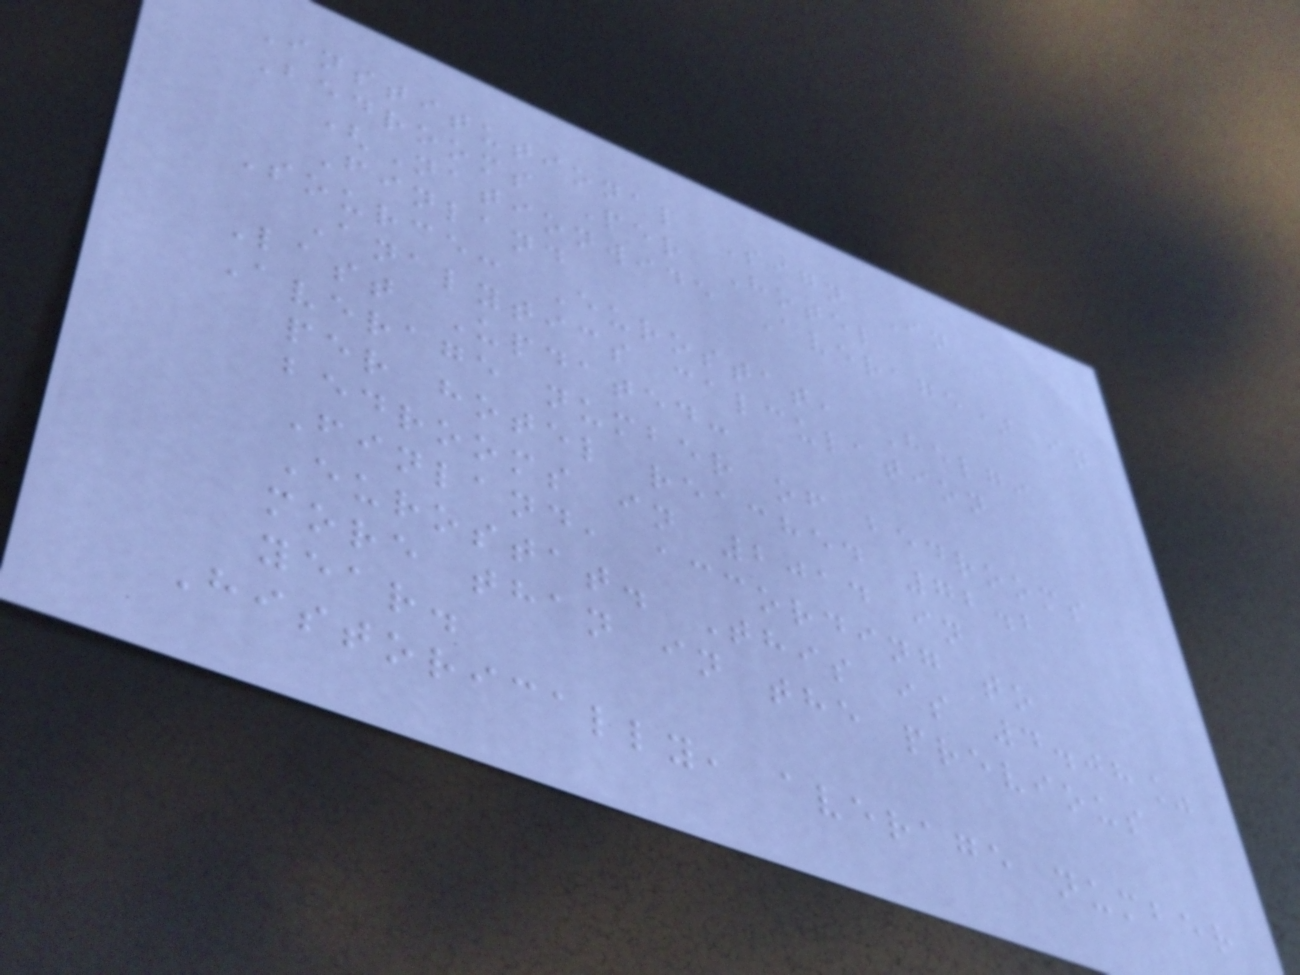Institutional Sign In
Bedrooms Per Hotel
(Nationwide Average) in
Finland
Source: Eurostat, Helgi
Analytics calculation
Last Updated:
Average number of bedrooms
per hotel reached 72.2
bedrooms in 2014 in
Finland, according to
Eurostat. This is 4.08%
more than in the previous
year.
Historically, average number
